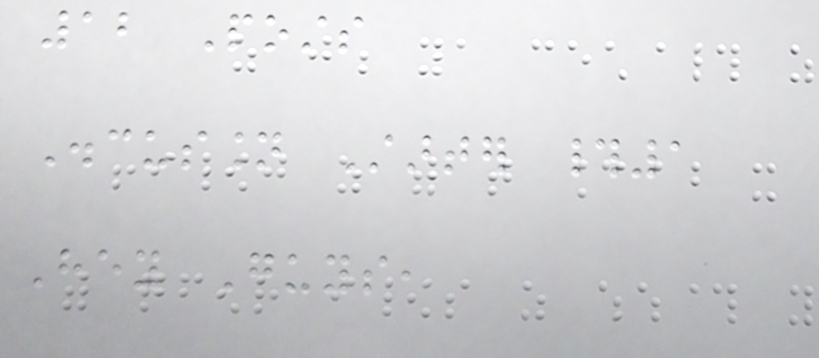12 Posts
Discussion Starter #1
Hey Guys,
